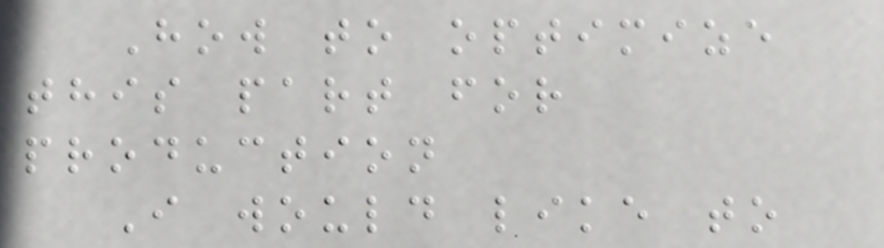How to optimize
this part for
production
I would like to
